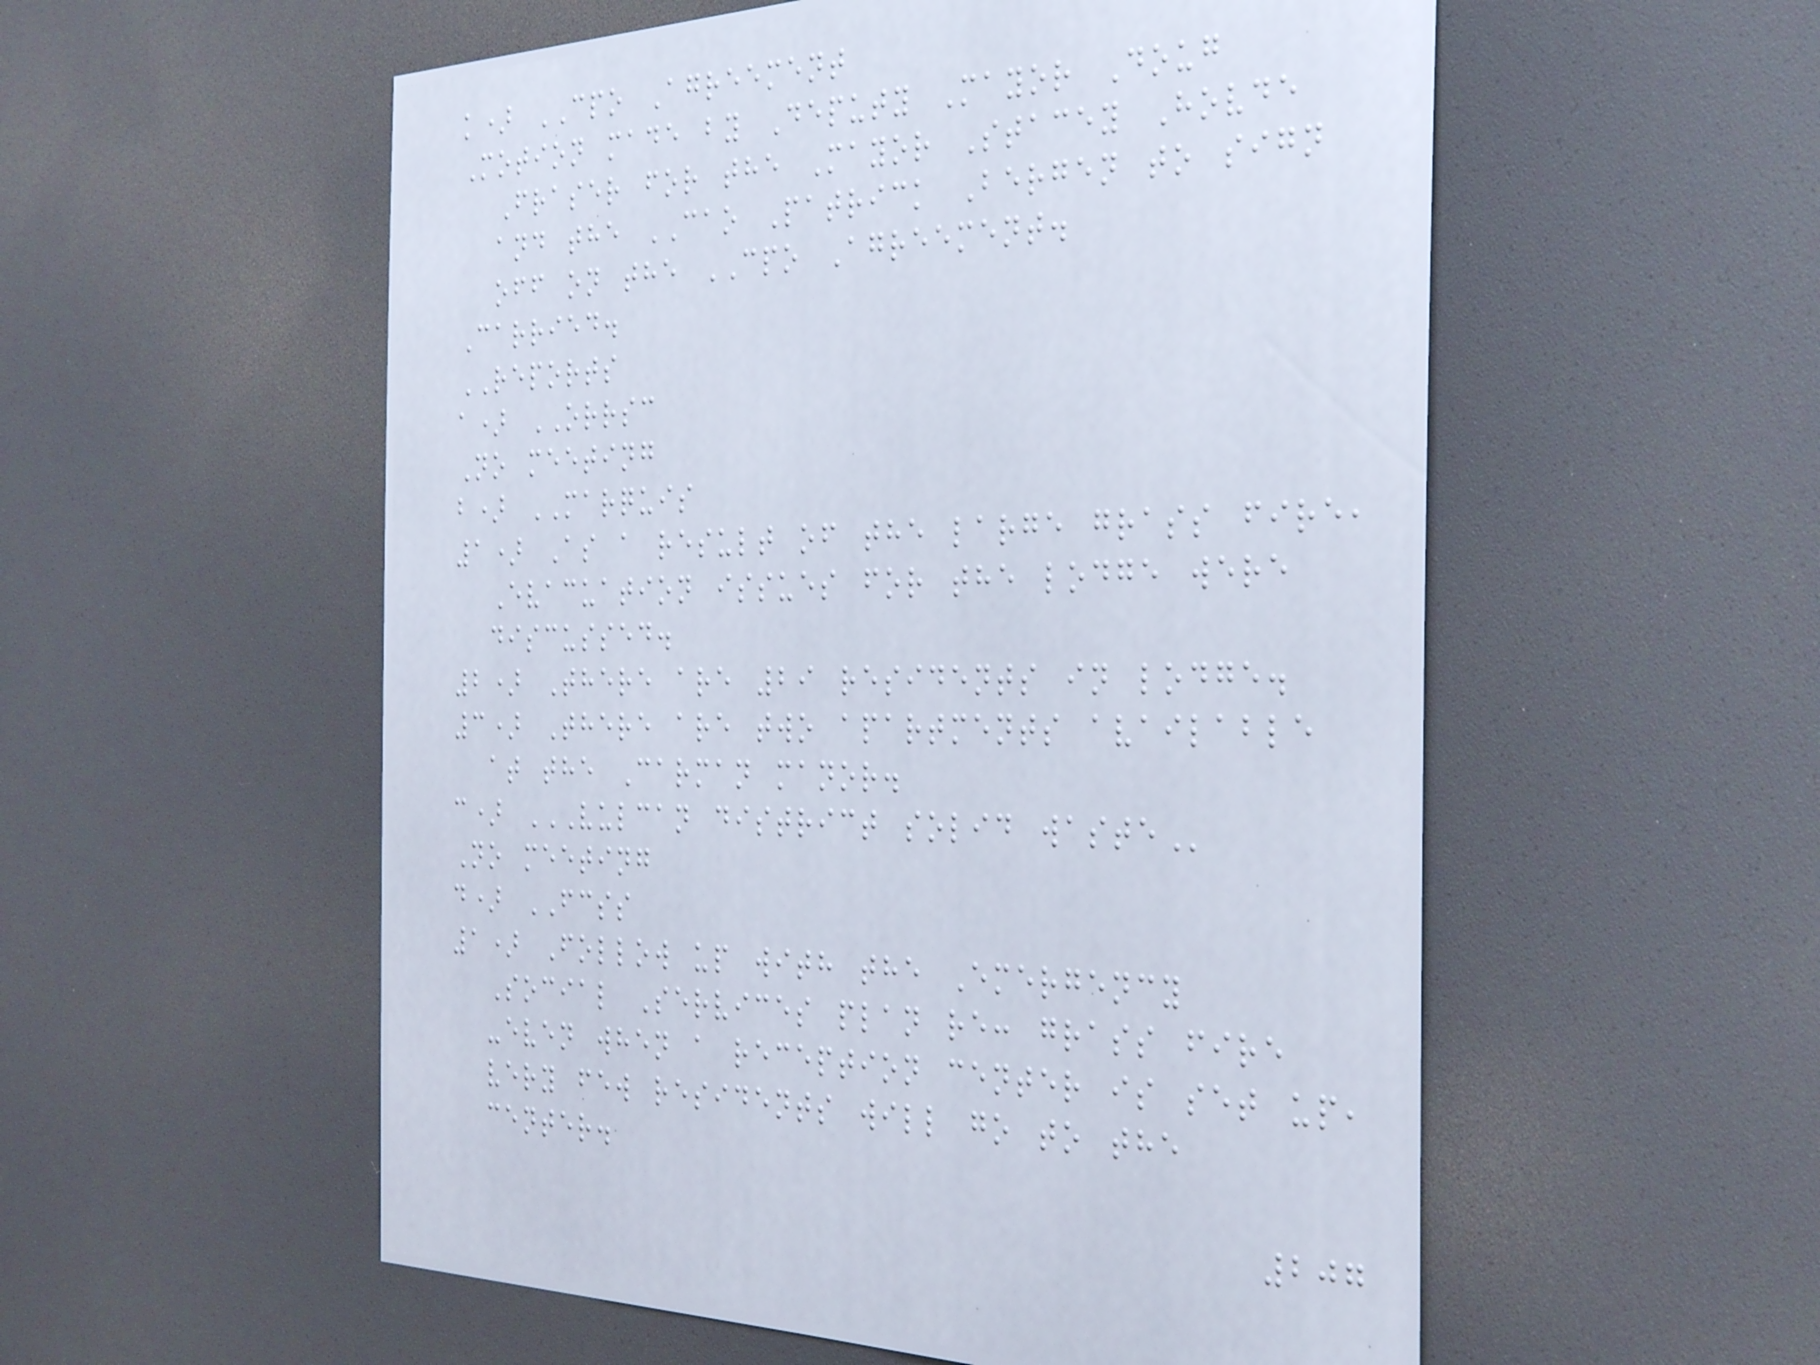k) CPO Agreement
Motion made by Deputy Mayor Doug
Fraser for the Mayor Stacey Hovde
and the CAO Patrick Bergen to sign
off on the CPO Agreement.
Carried.
REPORTS
a) ORRSC
No meeting
b) MARQUIS
1) As a result of the large grass fire,
Evacuation issues for the lodge were
discussed.
2) There are 29 residents in lodge.
3) There are two apartments available
at the Carman manor.
c) VULCAN DISTRICT SOLID WASTE
No meeting
d) FCSS
1) Follow up with the Emergency
Social Services plan re: grass fire
-even when a reception center is set up,
very few residents will go to the
center.
207
